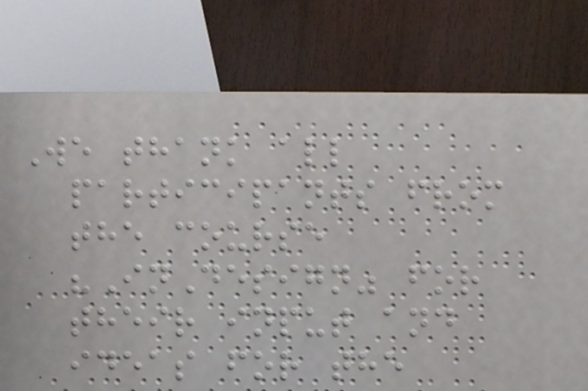We thank all
participants from
the course
"InDesign" for
their input and
ideas for the
